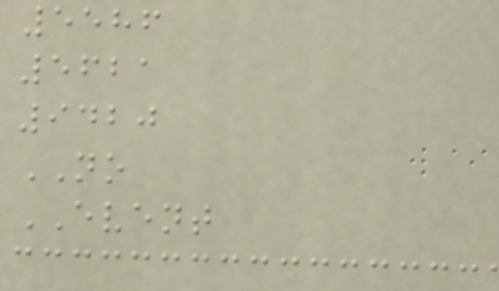5586
5621
9420
NO
EVENT
